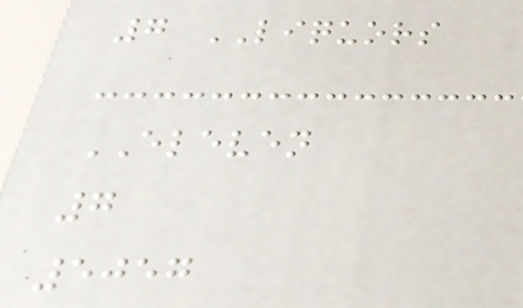7 LIQUORS
ELEVEN
7
5057
